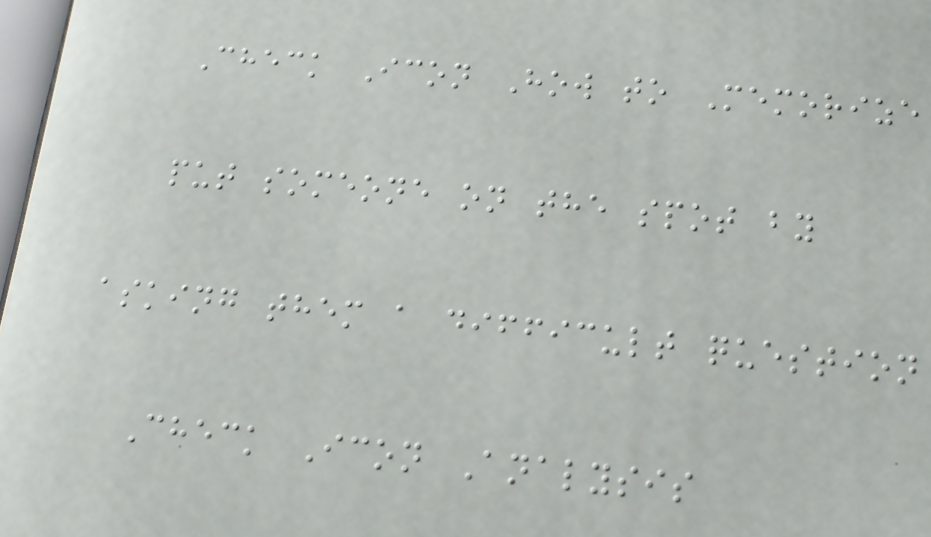Check Icon How to Memorize
put someone on the spot by
asking them a difficult question
Check Icon Analysis
